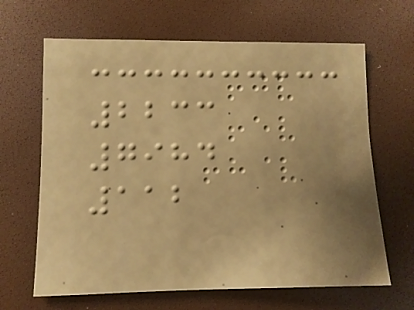2233
7984
112
